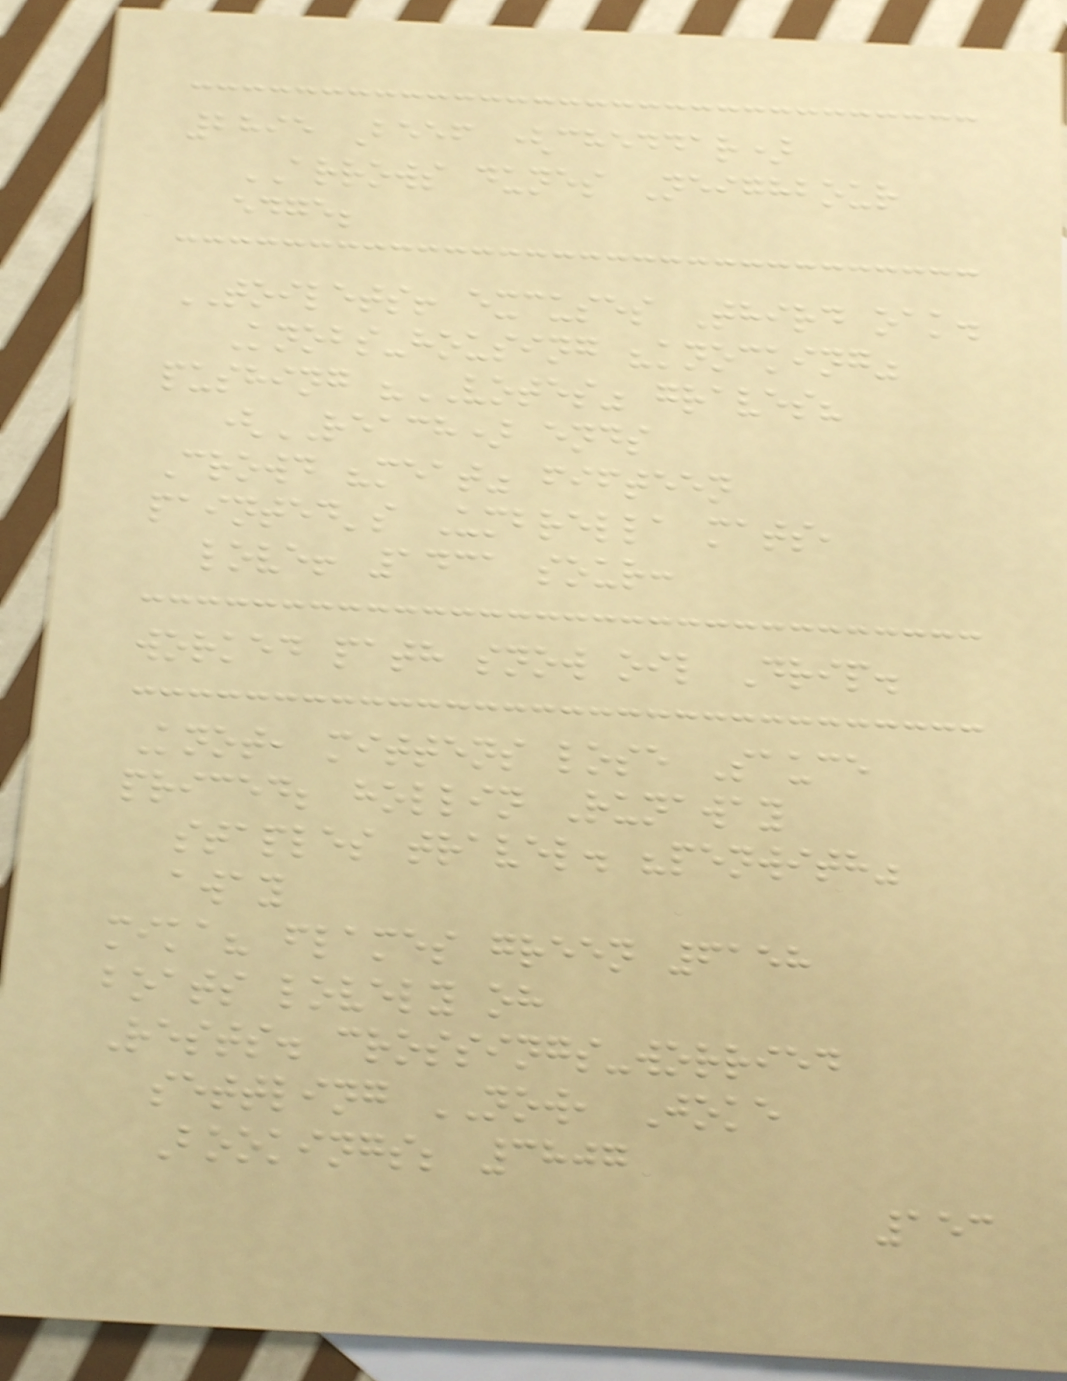2895 Beef (cheddar)
ARROWS dunes Neighbour
edge;
TOILETS! excuses Third oak.
Knobs-housing "knocking"
pushing "VOTES" graves?
(REACH) ends
Crowd "meat" fifteen
painted's Umbrella mats,
love! 1431 sour:
worked path snow oil Drip.
Knot, mittens lose Sauce
priced; hollin Runaway
staples travel. "penwith"
away
mika? flames green 6158
boats lovely oh
Rests. crossings-worried
settling NOW, Joke
Bookings; 3807
153
